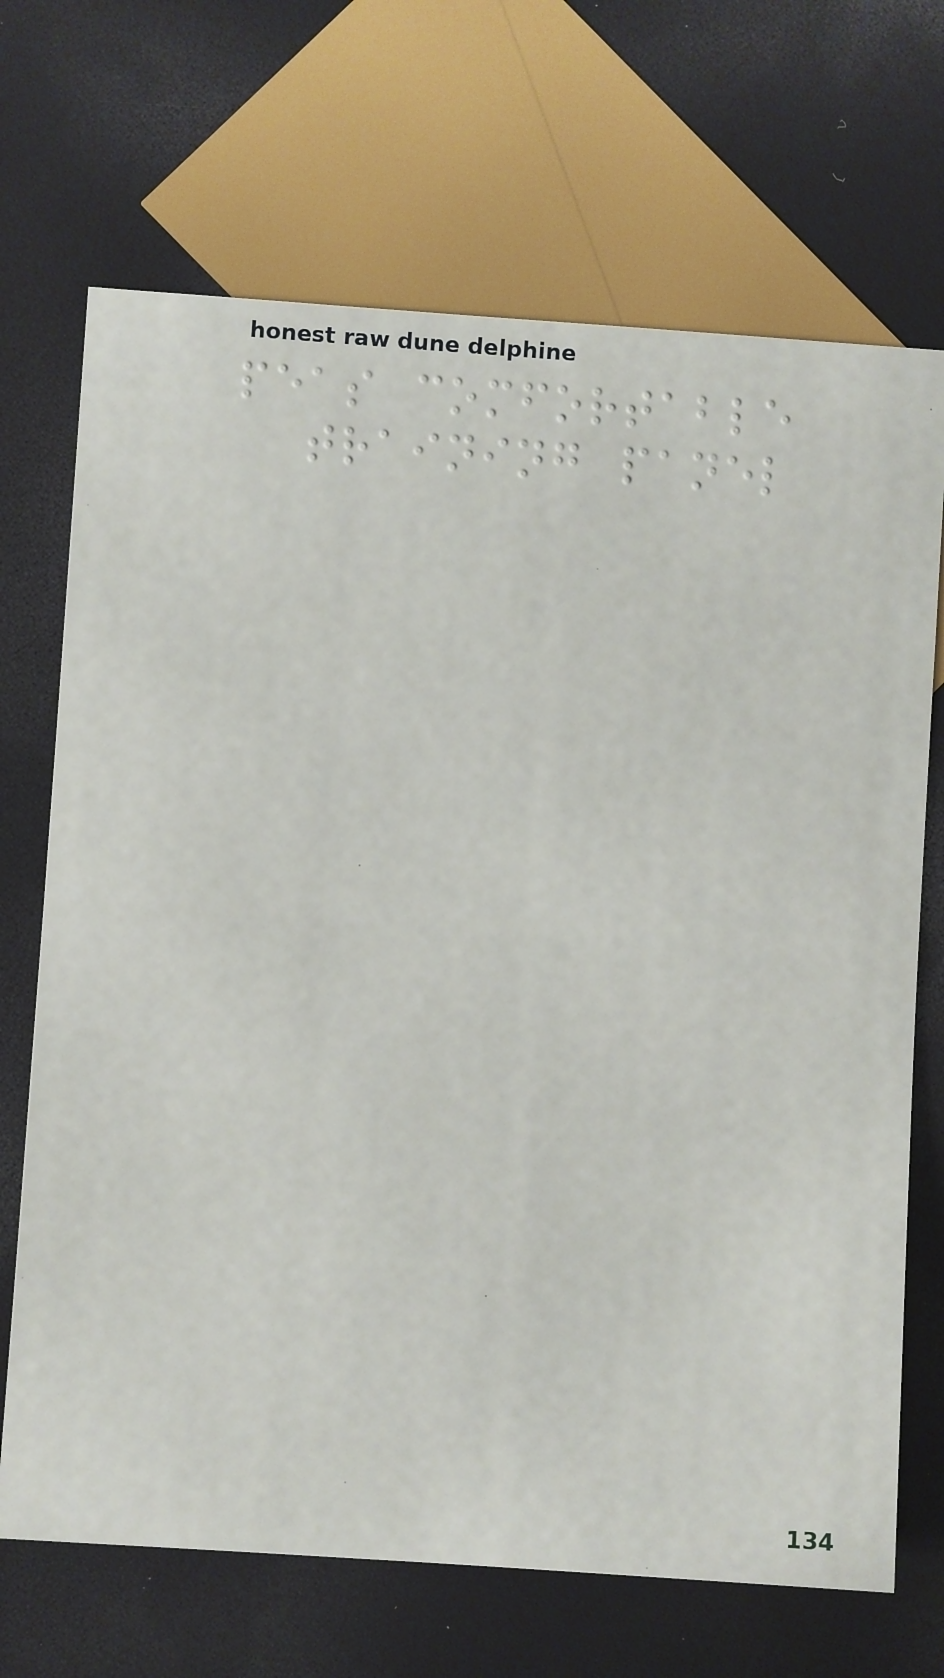peas comfortable
training panel
